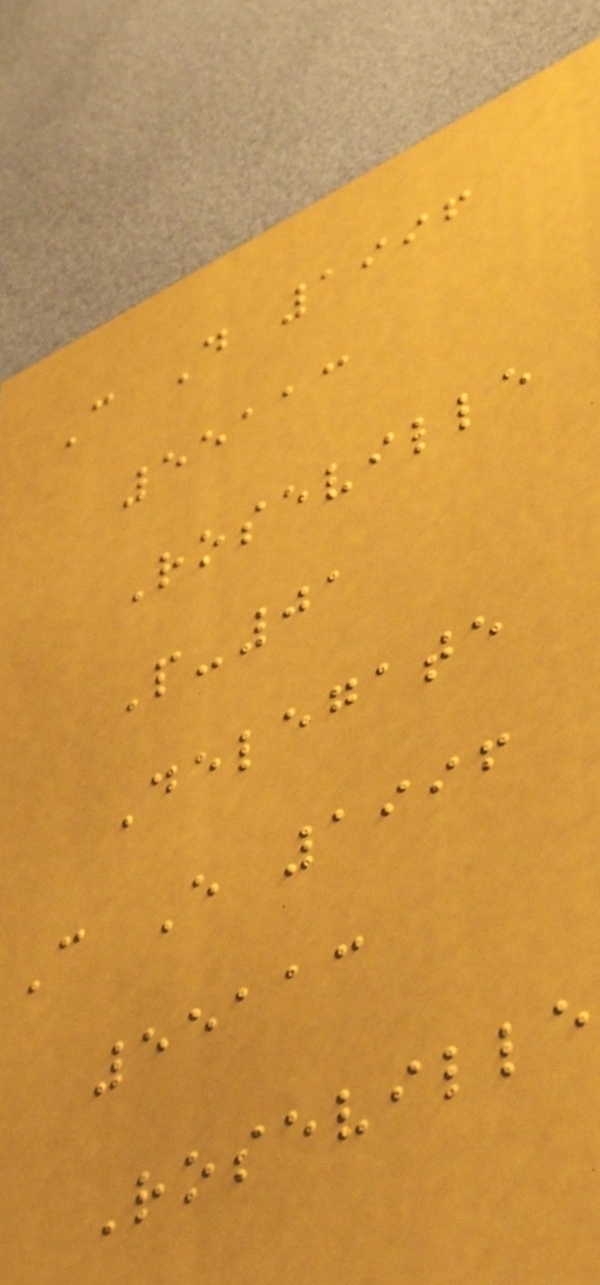C D 1996
55113
Roseville
P-01
Delegate
C E 1996
55113
Roseville
